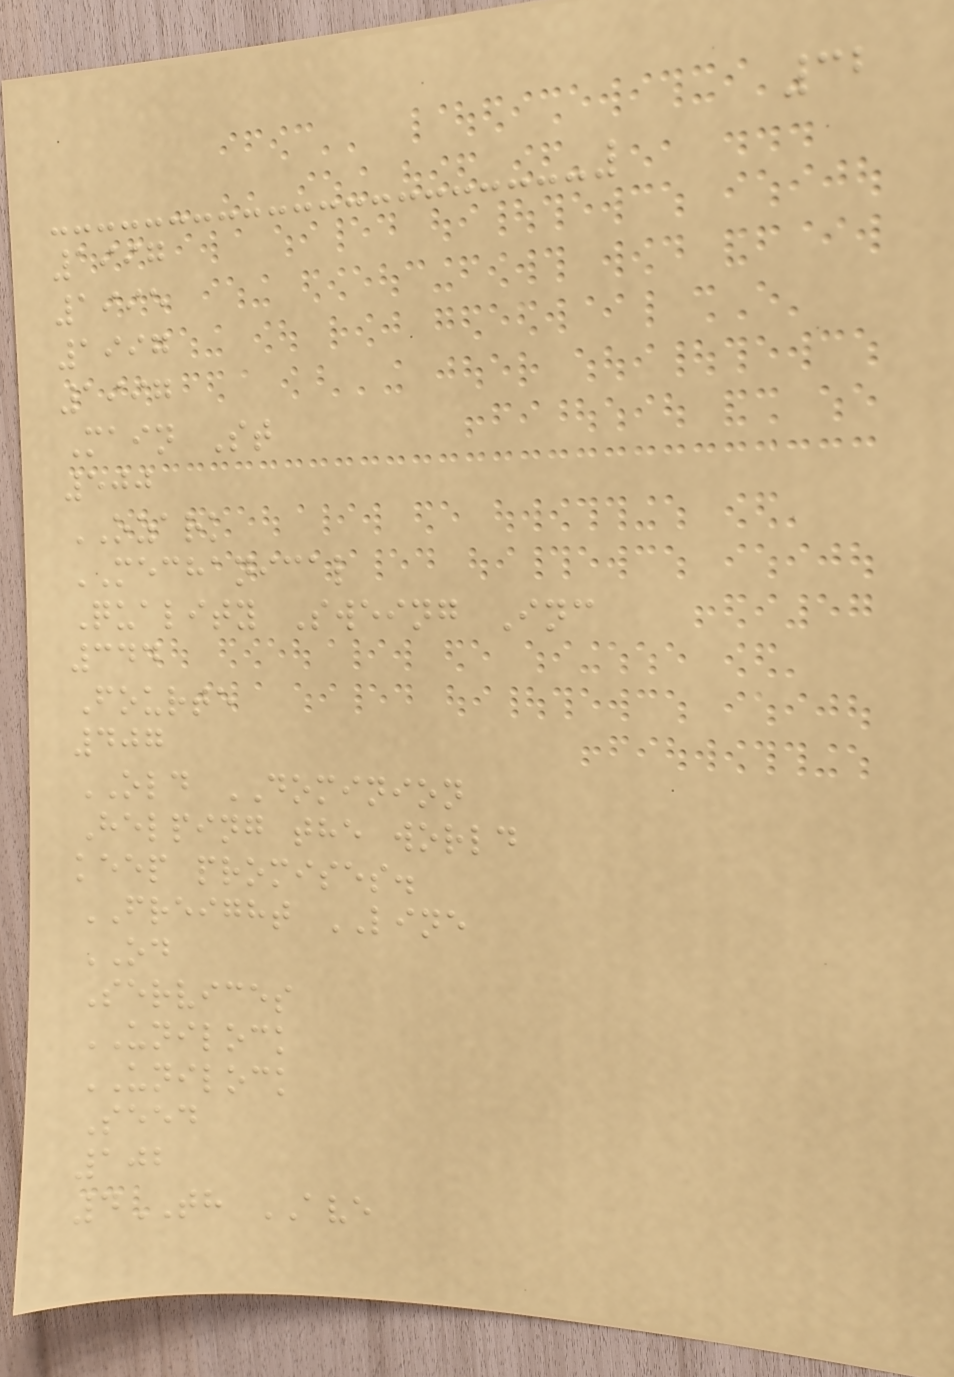32
1997
1995
1997
1997
Main St
500
OZARK
MECHANICAL
Quality Sweing Inc
344
Fourte
407
OLD DOMINION
Helping the world
keep promises.
FREIGHT LINE
OD
Services
UNILOCK
UNILOCK
Seed
102
4TH AVE
